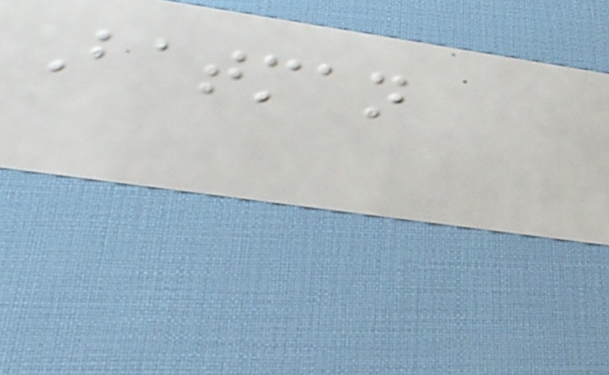Batman
